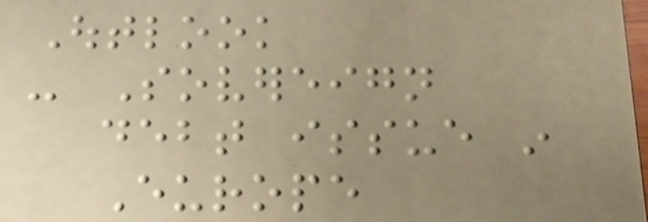Outlook
- Sovereign
debt issue in
Europe
